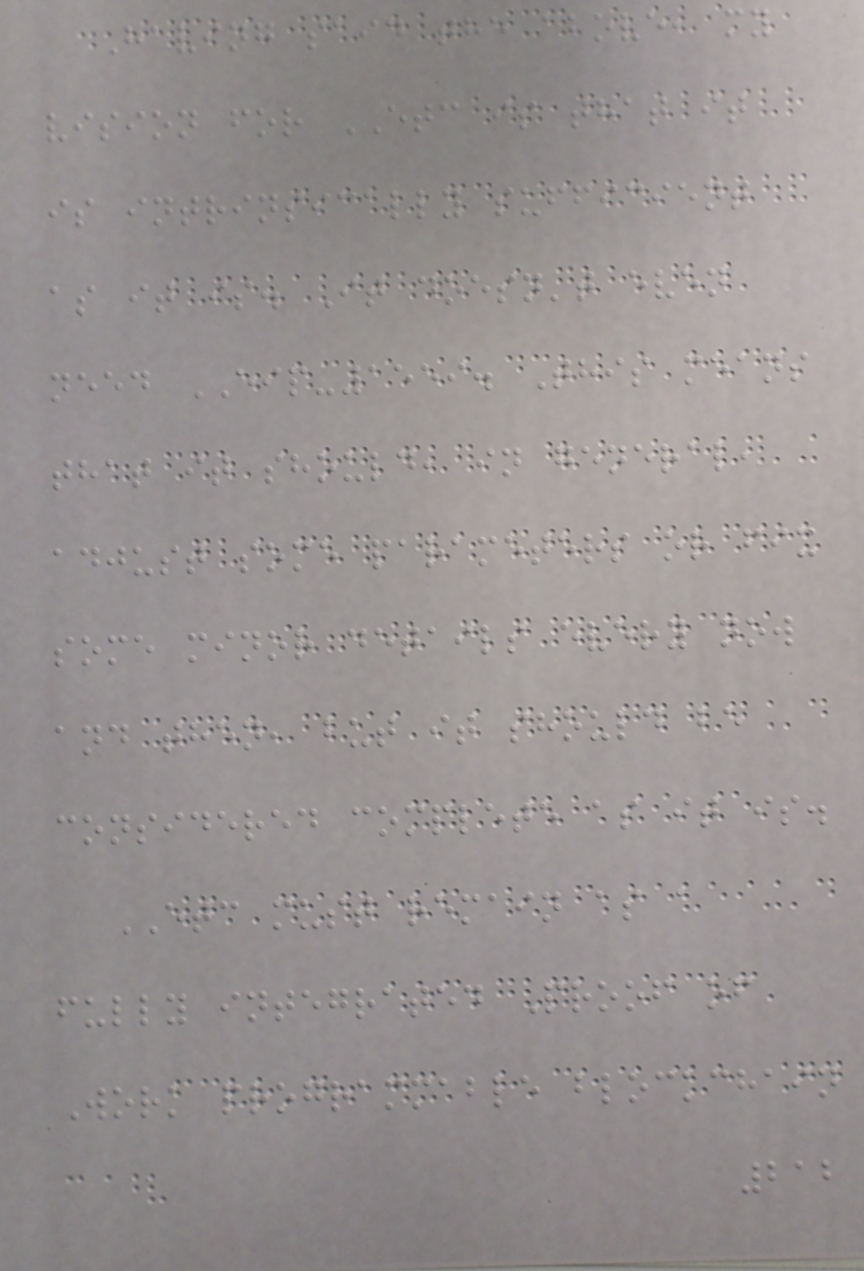Having said the above, my
vision for ETC is that it
is intrinsically sufficient
as it is. It doesn't even
need EIP-1559. This means
that it should, in general,
adjust some parameters or fix
some minor details every now
and then, but it should be
considered complete as it is.
ETC must remain as a
fully integrated Proof of
Work programmable blockchain
212
